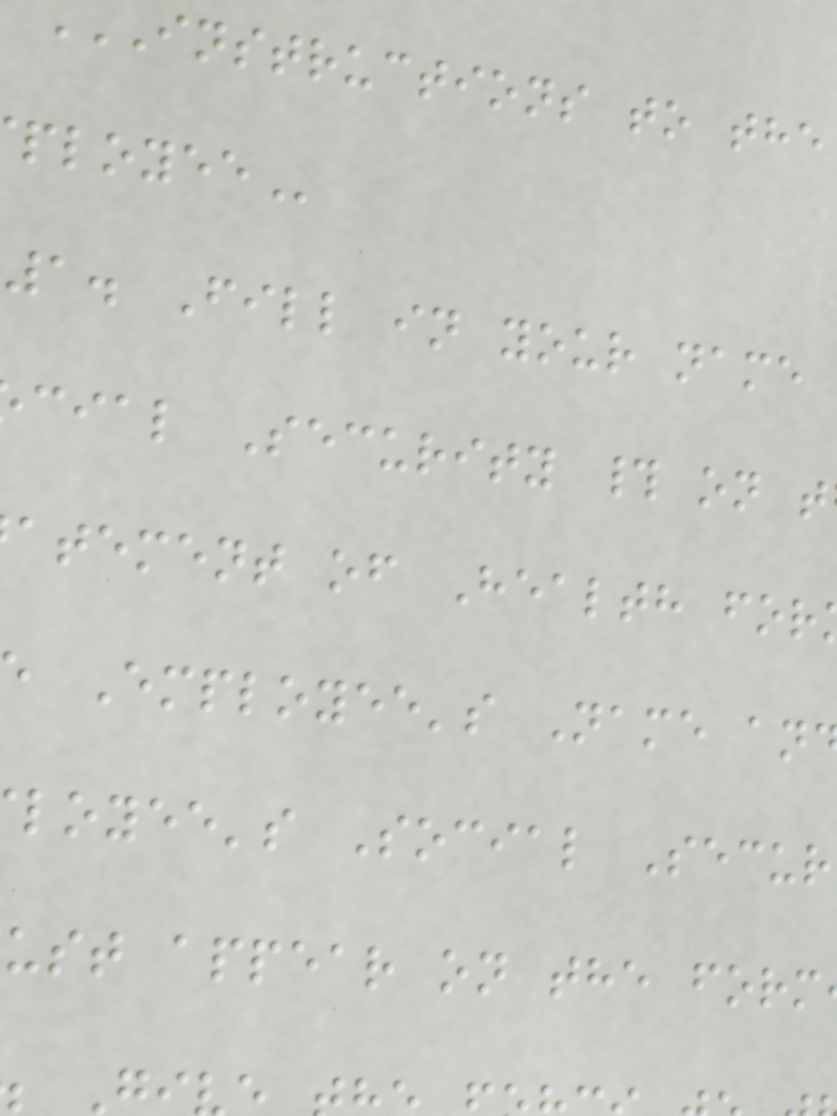instructions to the
1. Fill in your name
cial Security # on t
atement of Health for
Employee's Name an
loyee's Social Secur
ust appear on the form
